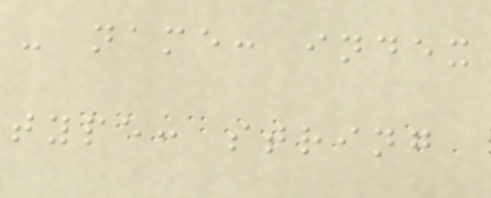- name: index
type: string
